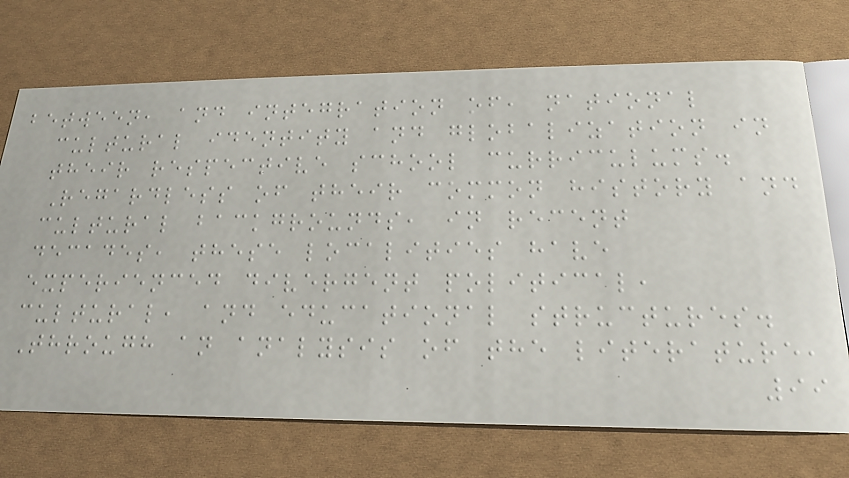between, and integration of, national
cultural identity and globalization in
their respective school curriculums.
Regardless of their common history and
cultural backgrounds, in recent
decades, these localities have
experienced divergent political,
cultural, and educational structures.
Through an analysis of the literature,
99
